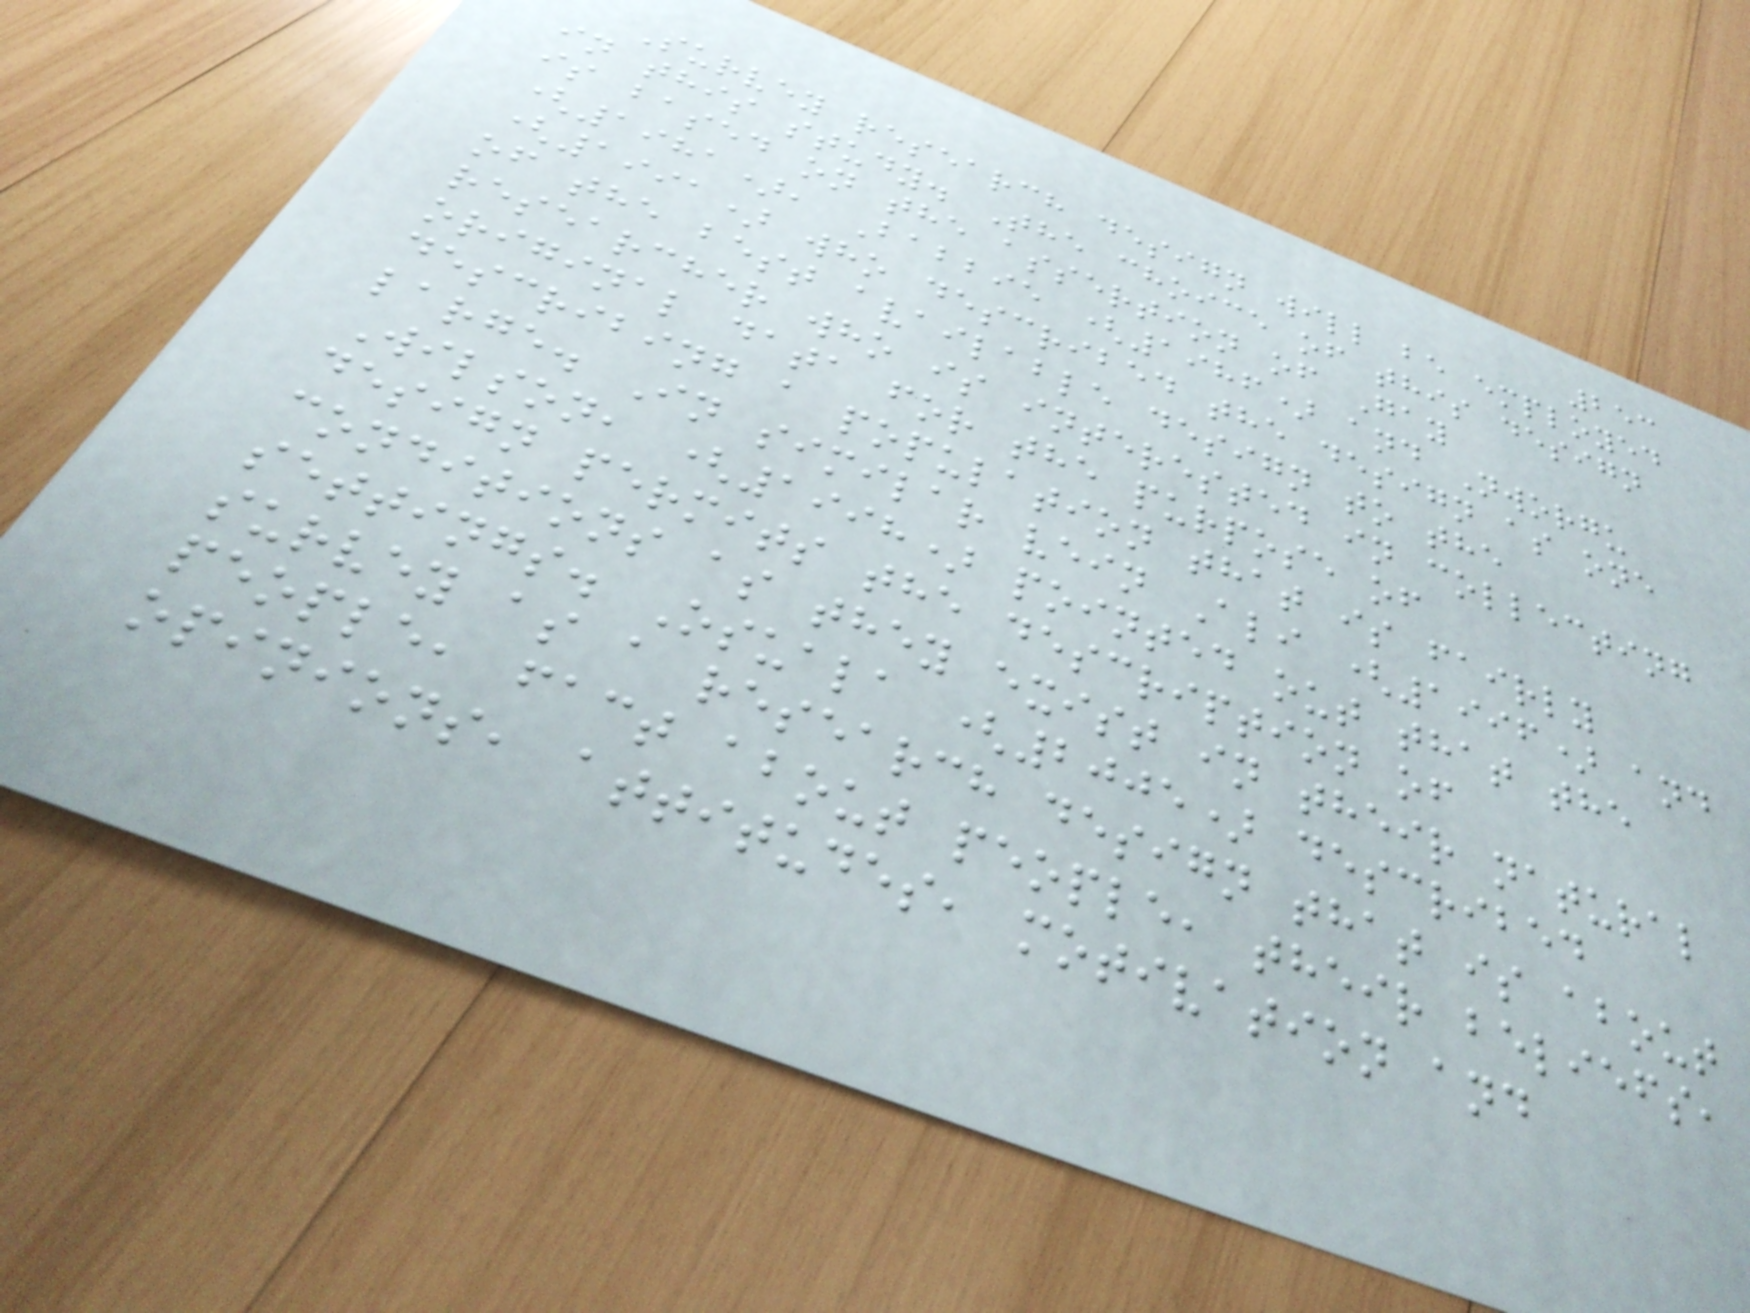253
Survey research design will be employed
in this study. The choice of this design
is based on the assertion of Gay
(1981), Babbie (1986) and Nworgu
(1991) who described the design as one
of the best available design to the
researcher who is interested in collecting
original data for the purpose of
describing a population that is fairly
large. In similar vein Ali (1996) and
Wilson, (1998) pointed out that the
design permits the description of
conditions as they exist in their natural
settings. Osuala (2005) described
survey as a research design that is about
people, fact about people, their beliefs,
opinions, attitudes, motivation and
